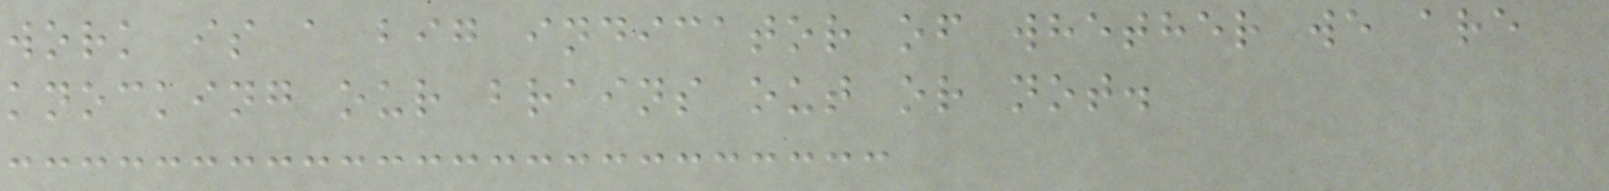work is a big indicator of whether we are
knocking our brains out or not.
